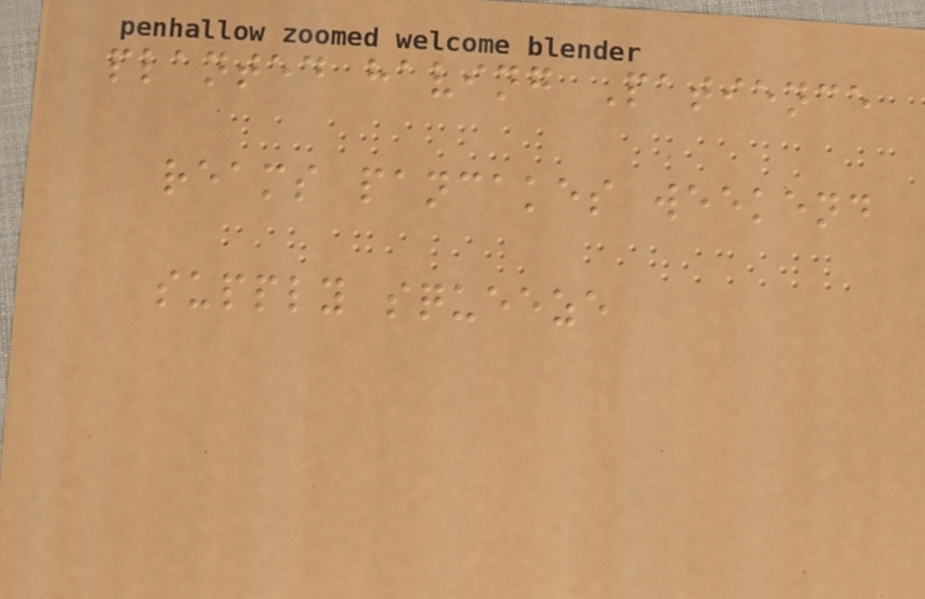planted having Patience
reams pancakes weekend
supply squeeze
